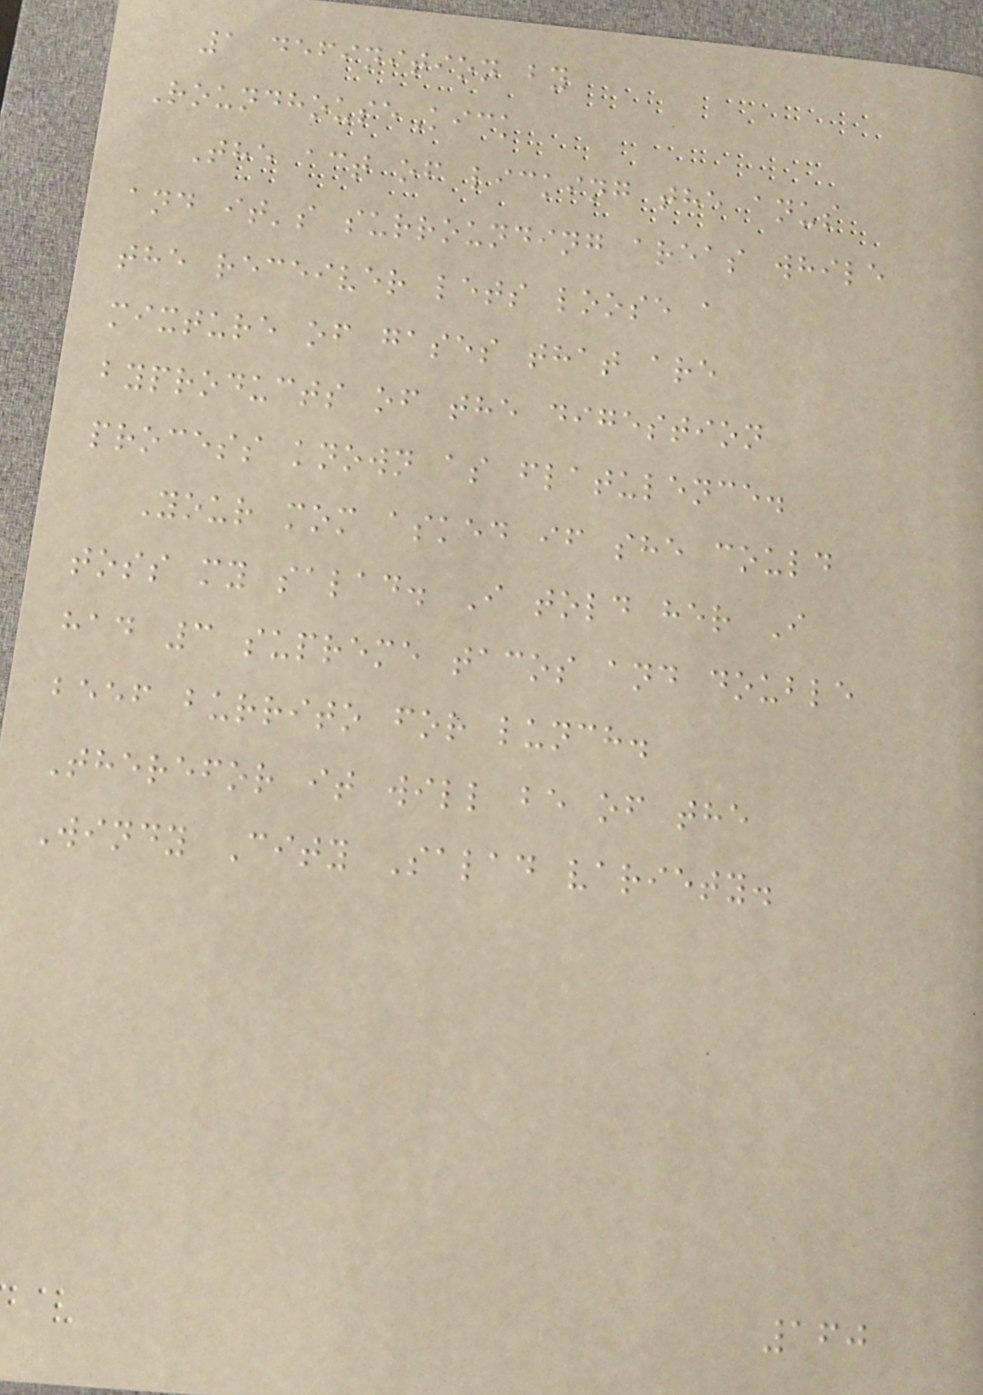1 definition by
RoundhouseKick
The act of licking the anus
and it's surrounding areas while
the receiver lets loose a
mixture of gases that are
byproducts of the digestion
process known as flatulence.
Your mom asked if she could
toss my salad. I told her I
had 3 supreme tacos and double
beef burrito for lunch.
Therefor it will be of the
Windy City Salad variety.
160
